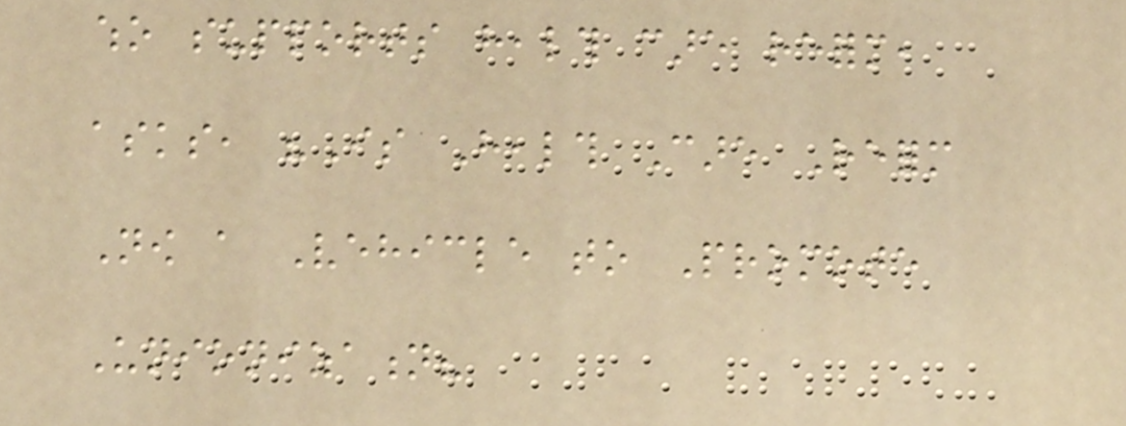who supports health care reform,
asks, "Is Health Care Reform
Now a Vehicle to Promote
Unionization?
